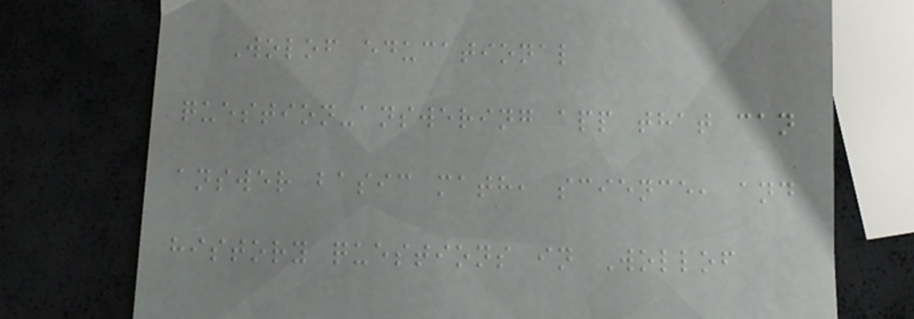Wolof educational
question-answering app that can
answer basic math, science, and
history questions in Wollof
